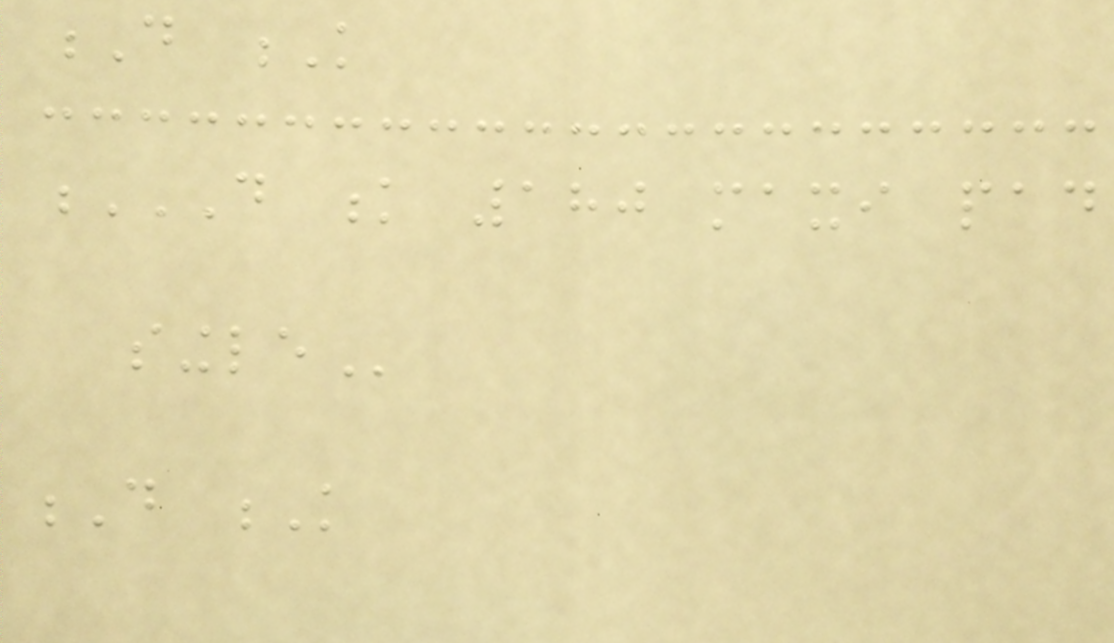D K
D K 180 MAXI PAD
SINGLE
D K
